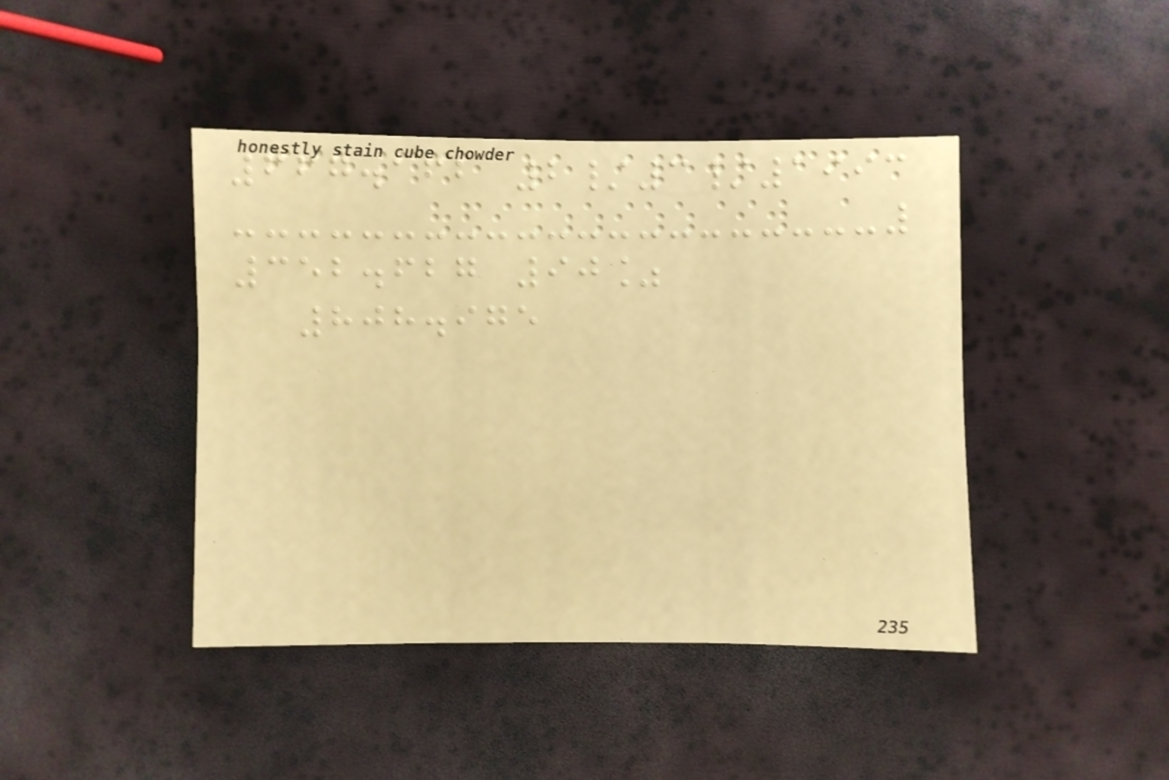667.162 2/3/1993
352.627 90%
808.975
